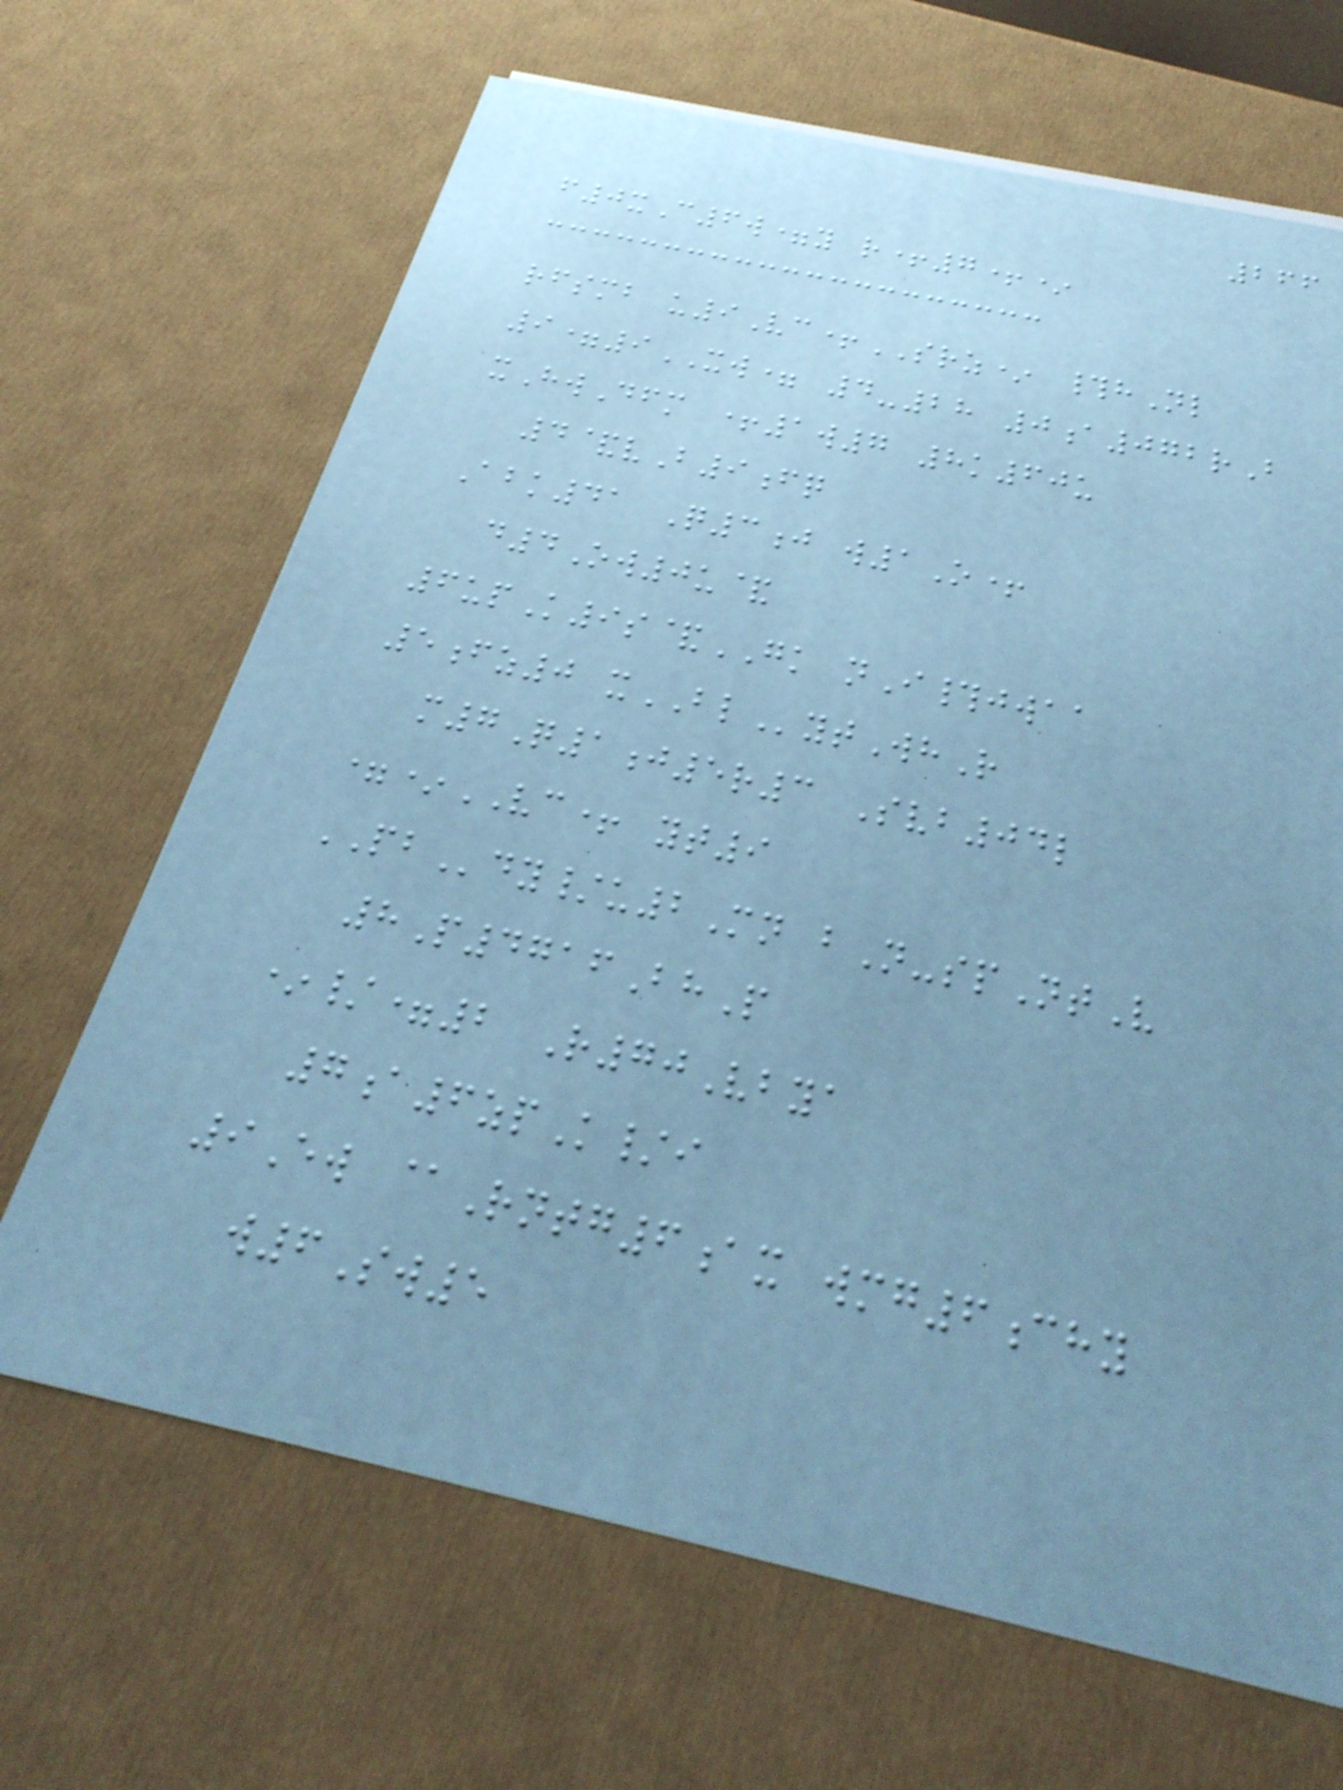266
f0xC6w=y r+7+*
rfsmb u9Vc+SRZ* #hNl
9=9XW= 4-28 0a072rB
xHwDfm +1w7 8k60u
4&vB9fq
Abk41 Q3j w1O+
d4Ow0u&
6upK9s&GK nI#jwaa
5fz0 xBLytWhR
m7Q1j5r3 Svb04l
=*VC+ yt9
PBdy/u2Mn bN-spNtV
8P4716BhP
*/=2 R70Vbya
7a6zpK/i
9Ew @Rntg6ax wmg6chy
w6Sw5
